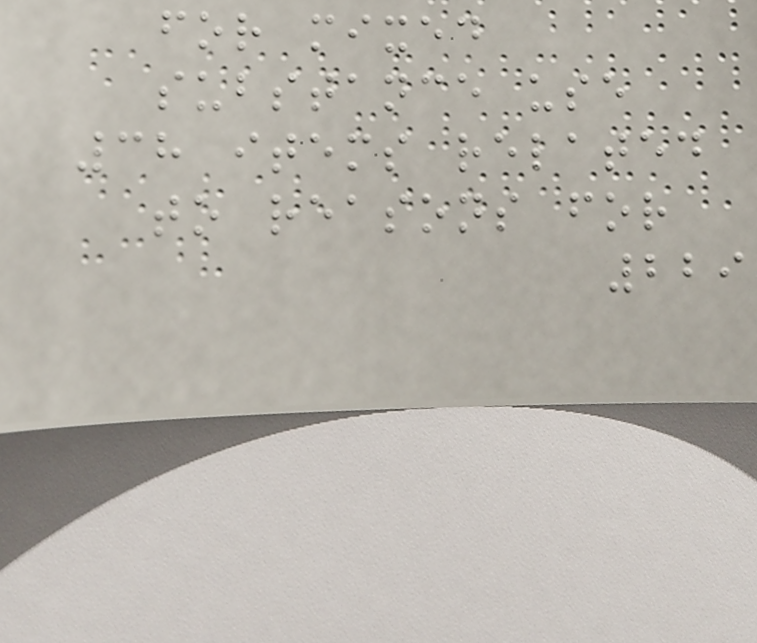for mixed
substance use
38 items related
to reasons for
229
